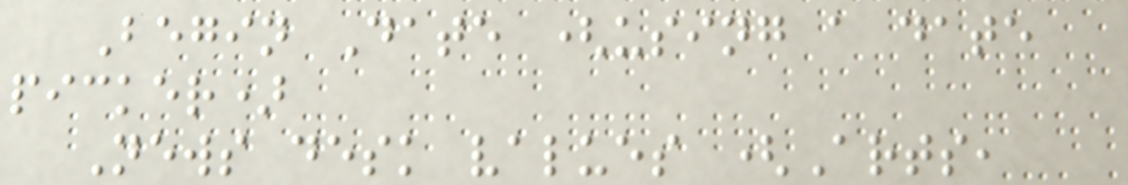Begin Date (using a date
picker)
News desk values (Arts,
